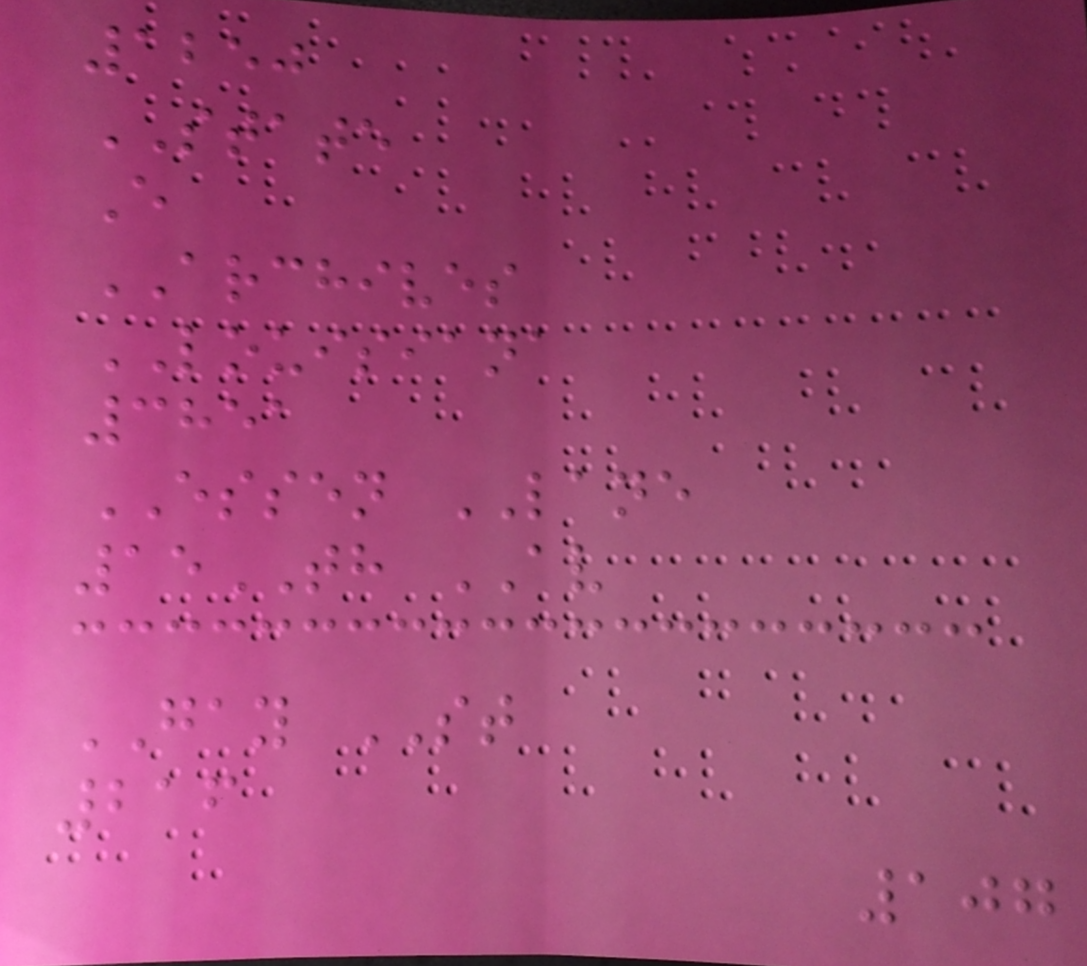1250
STATE
E
ARCHIVES
LOUISIANA
3851
ESSEN LANE
15TH AV
GAY ST
216
107
